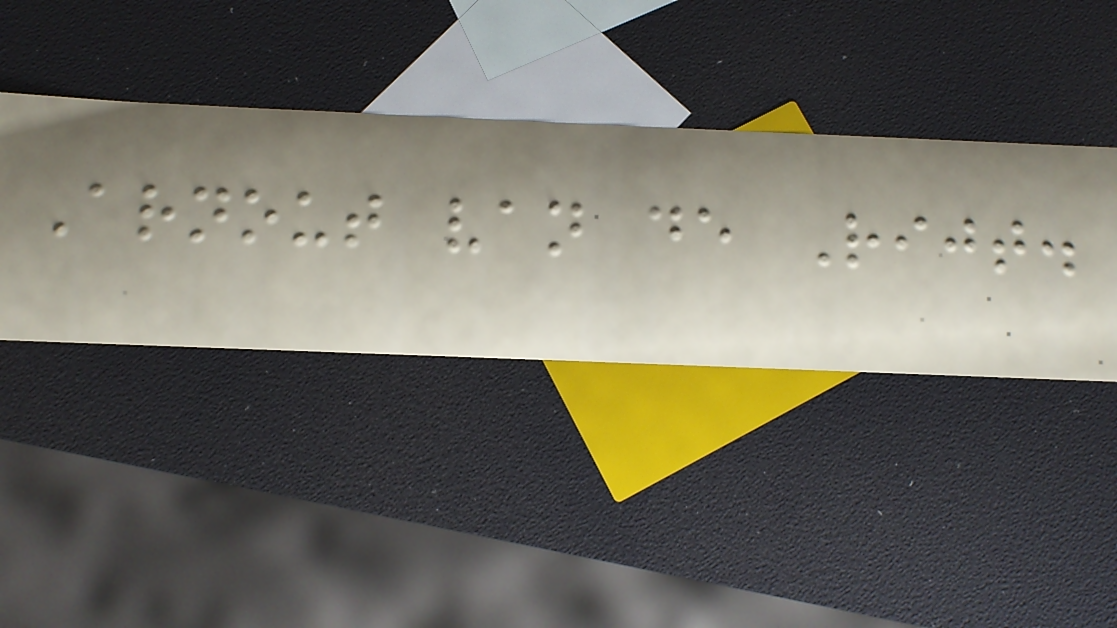Arnout van de Rijt.
